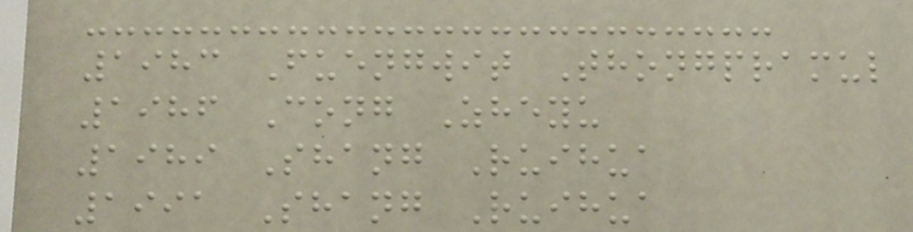1983 Fuengwit Thongpramul
1986 Cong Zheyu
1989 Shang Ruihua
1991 Shang Ruihua
